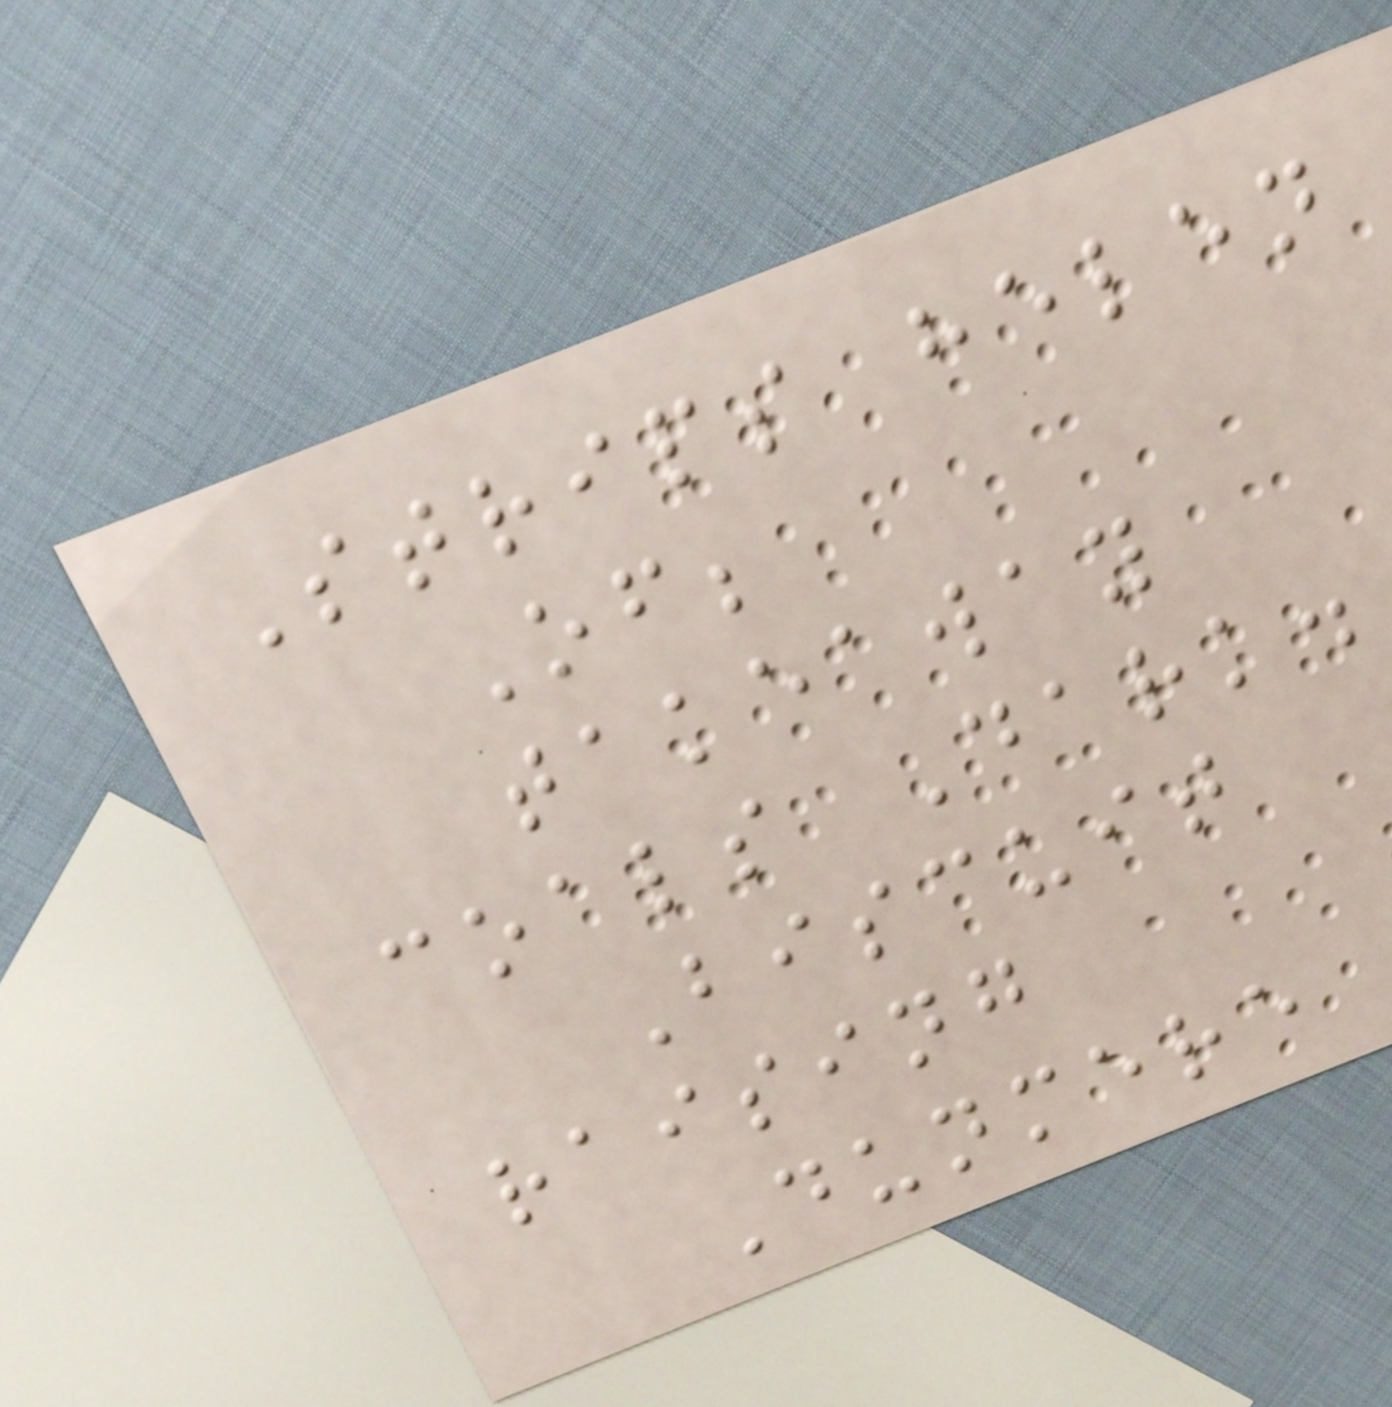Strips helen
Of;
takeaway
coals Dark.
Biscuit
raising
Dunmere
